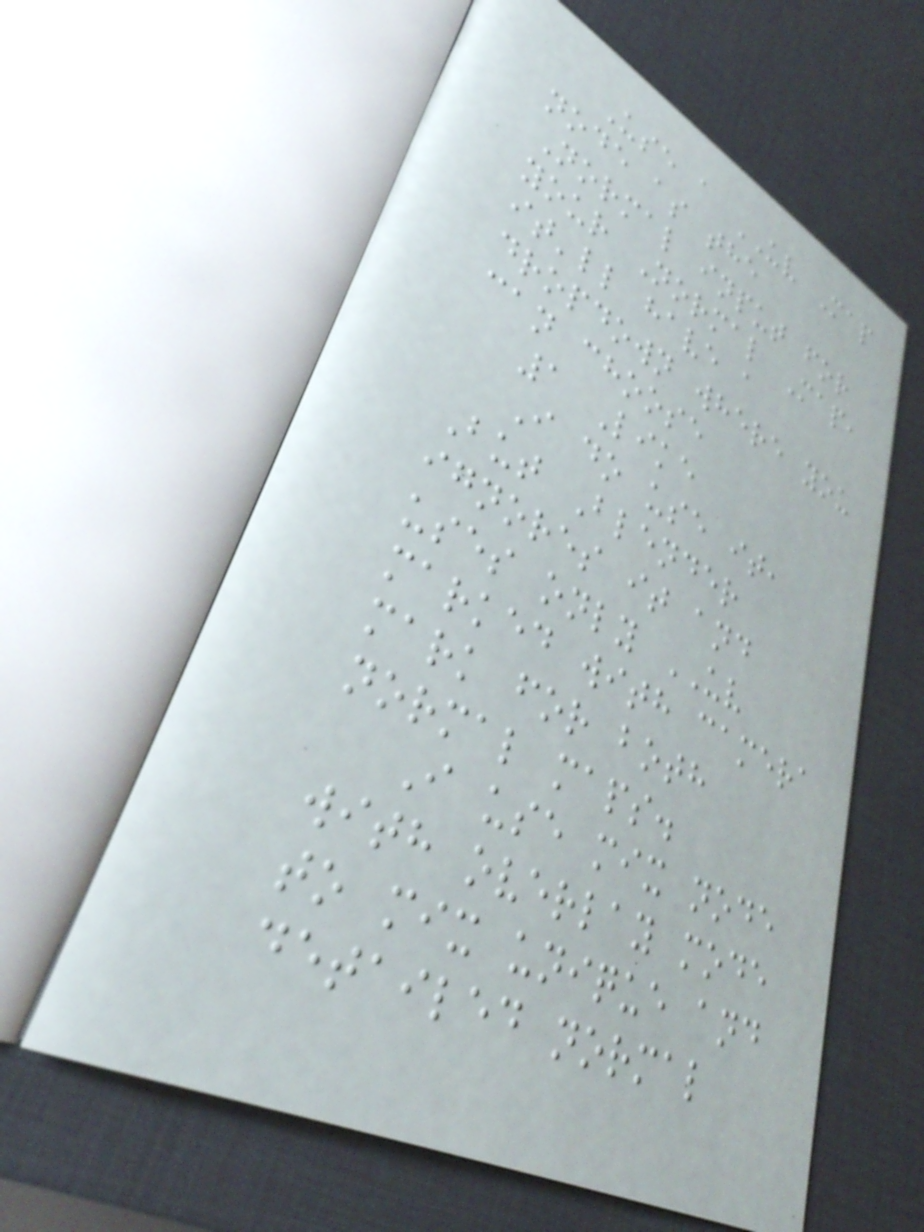Use a UV Map
node as the
Normal input for
your Normal Map,
it'll have a
dropdown where you
can choose
1 Like
I do use it,
But Blender
ignores it and
uses only UV
marked with camera
mark for both
normal maps.
I use mix node
with overlay mode
to mix unique and
detailed normal
